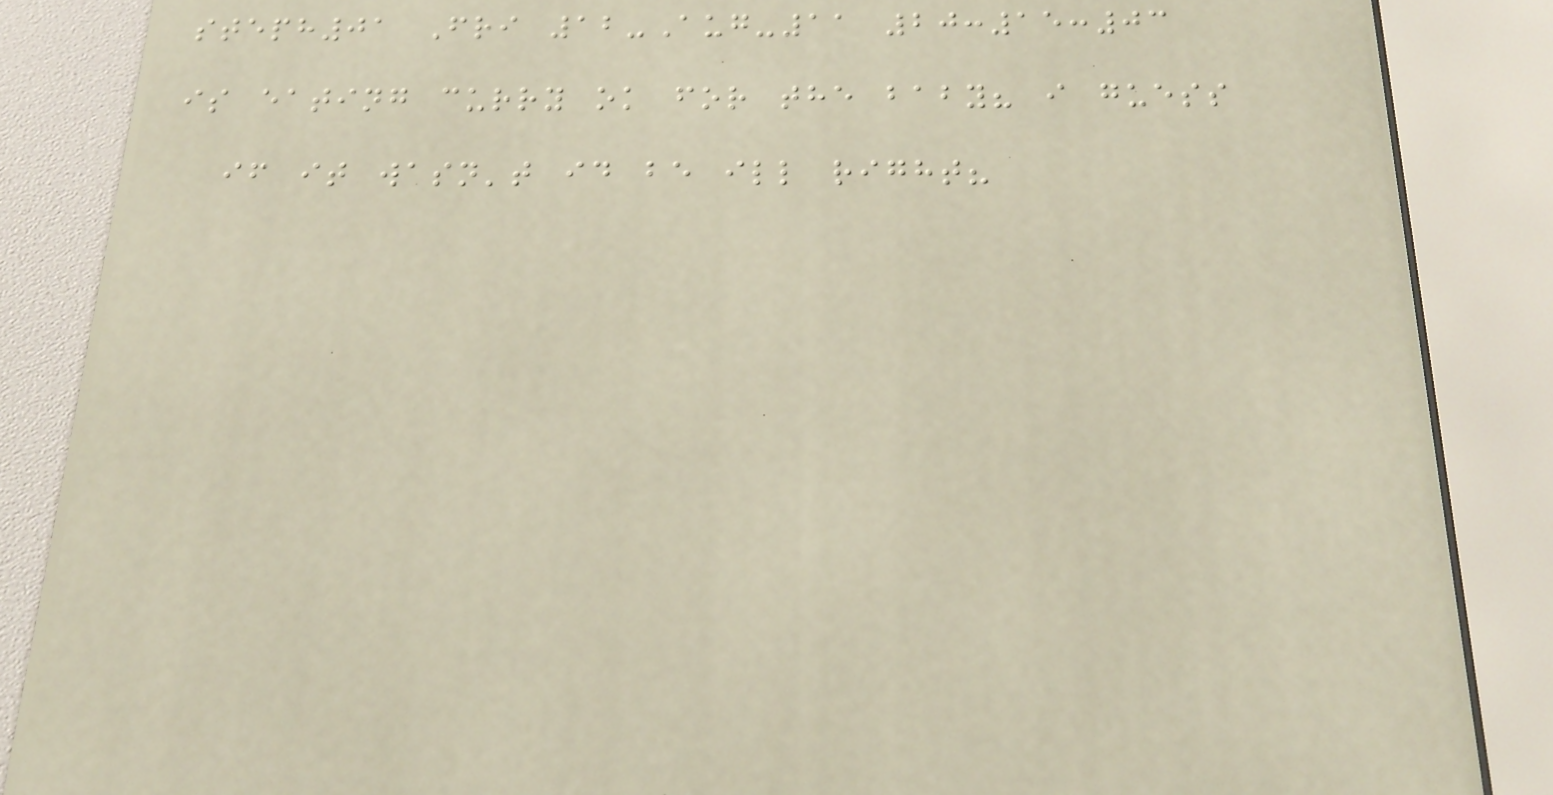steph01 Fri 12-Aug-11 20:15:03
is eating curry ok for the baby? i guess
if it wasn't id be ill right?
